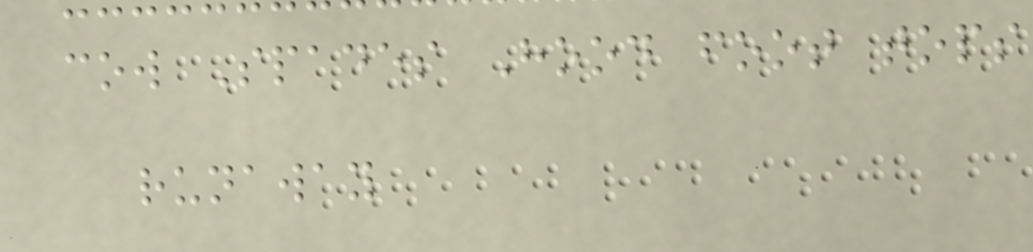cow Spades Hood foot tops
runaway
